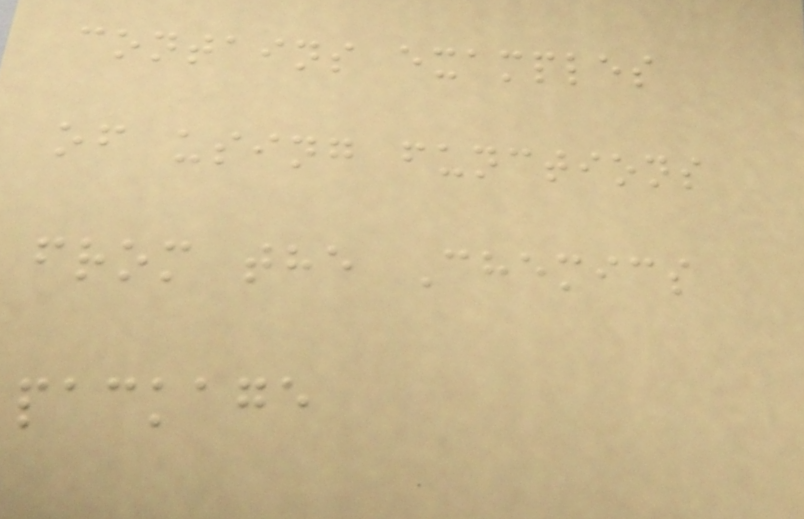contains examples
of using functions
from the Chemics
package
